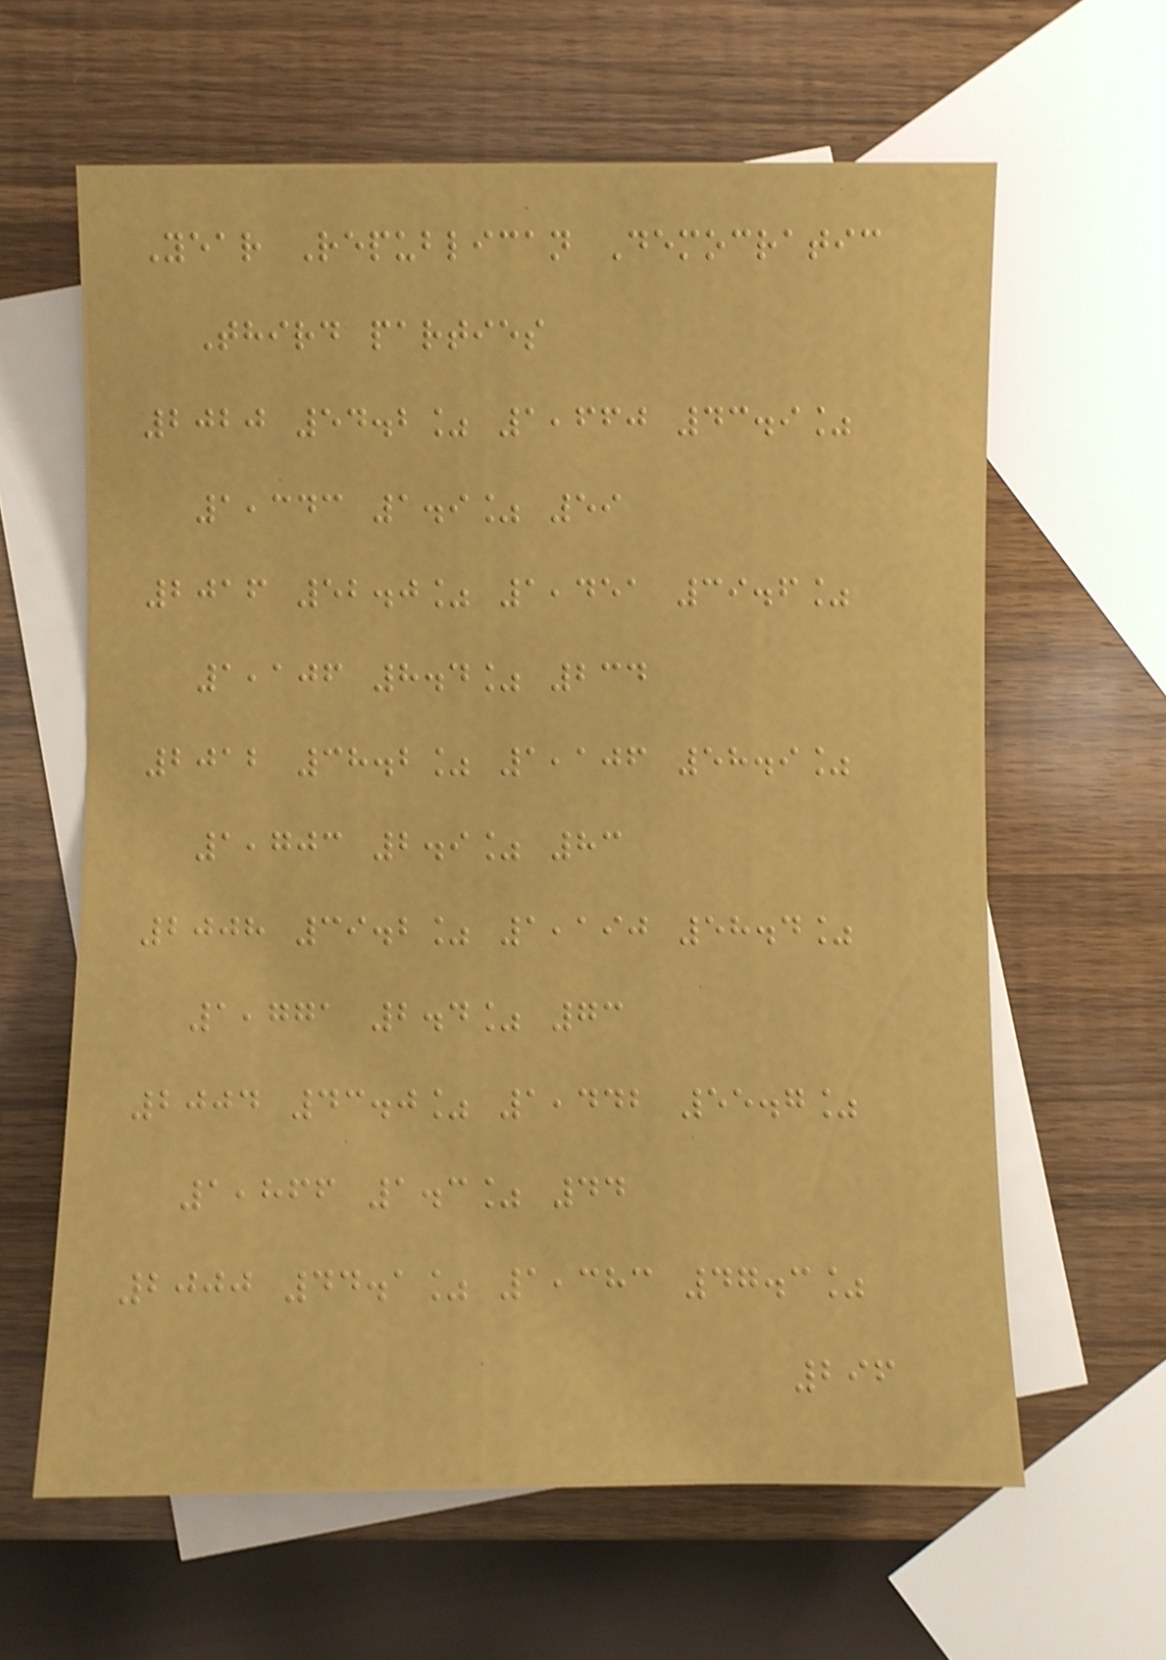Year Republican Democratic
Third parties
2020 54.2% 1,660 43.9%
1,343 1.9% 59
2016 52.0% 1,451 39.6%
1,106 8.4% 234
2012 38.2% 1,106 58.9%
1,703 2.9% 83
2008 39.2% 1,190 58.4%
1,771 2.4% 73
2004 43.0% 1,442 55.7%
1,866 1.3% 44
2000 44.1% 1,383 47.3%
296
